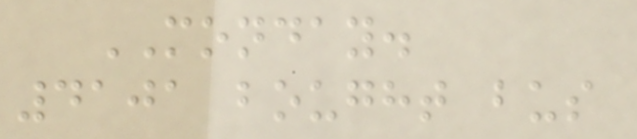MONDAY.
4101 bought bus
